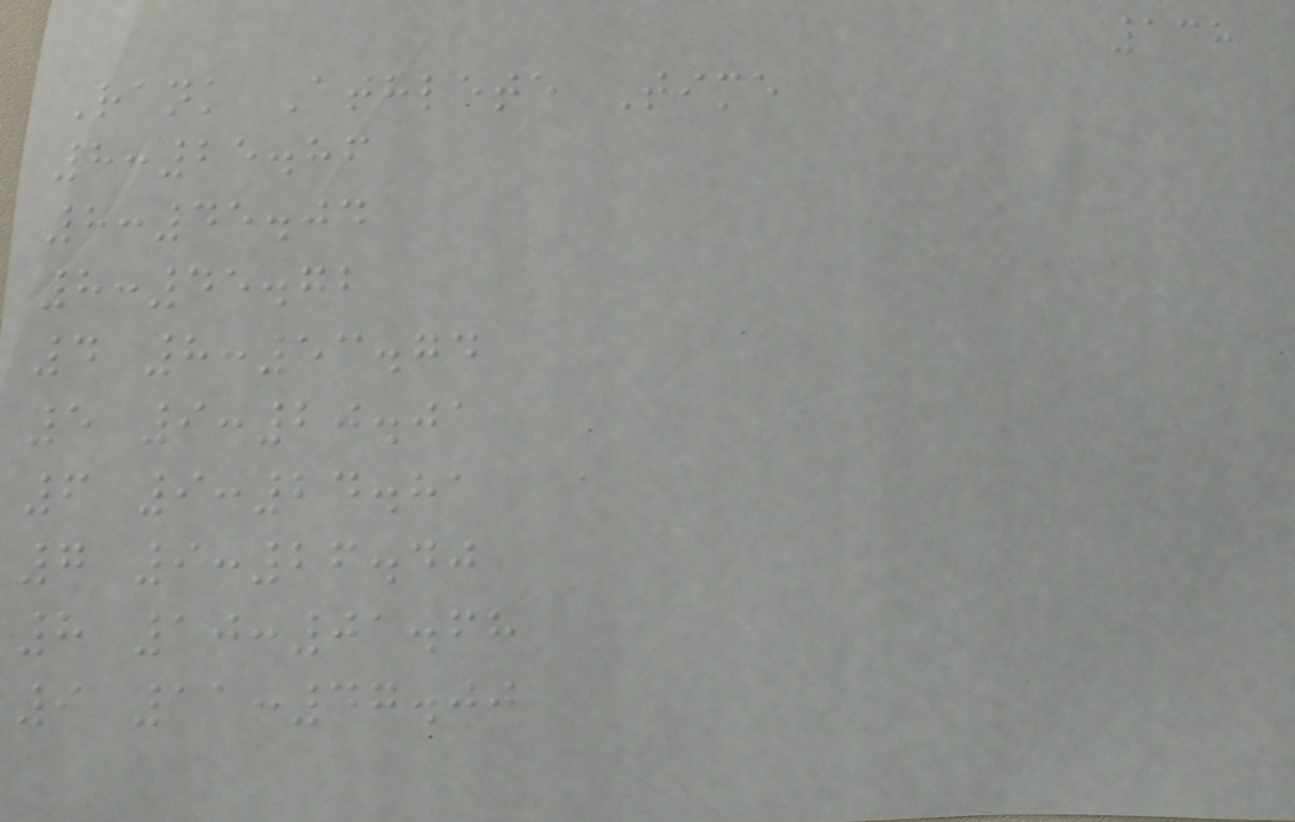138
Rank Athlete Time
8:25.86
8:45.04
8:45.72
4 8:53.74
5 9:20.01
6 9:24.81
7 9:26.40
8 10:01.68
9 11:47.00
